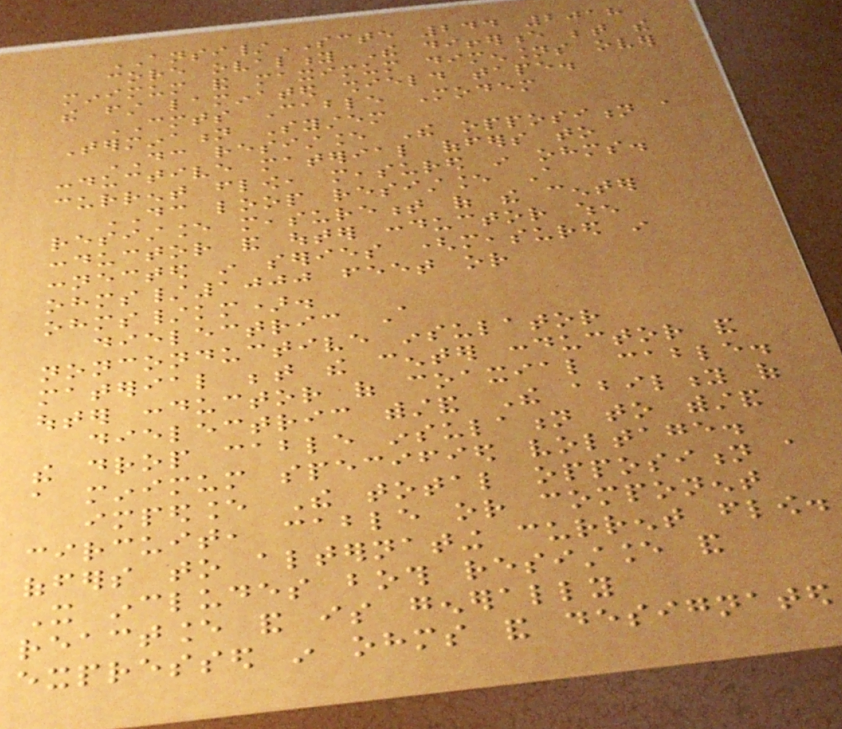ANSI/SCTE 244 2018
core ovality The difference between the
minimum and maximum dimensions over
the first laminated shield tape.
CMTS Cable Modem
Termination System
DC resistance The opposition a
conductive material offers to
current flow, measured in ohms.
DC loop resistance A
resistance measurement of the center
conductor and outer conductor when
connected in series (measured in
ohms/1000 feet or
ohms/km).
dielectric A
nonconductive insulator
material between the center conductor and
outer conductor of coaxial cable.
dielectric withstand The ability of
the drop cable insulation to withstand
a minimum specified voltage.
impedance The total opposition a
circuit, cable or component
offers to alternating current flow.
It includes both resistance and
reactance and is generally
expressed in ohms and designated
